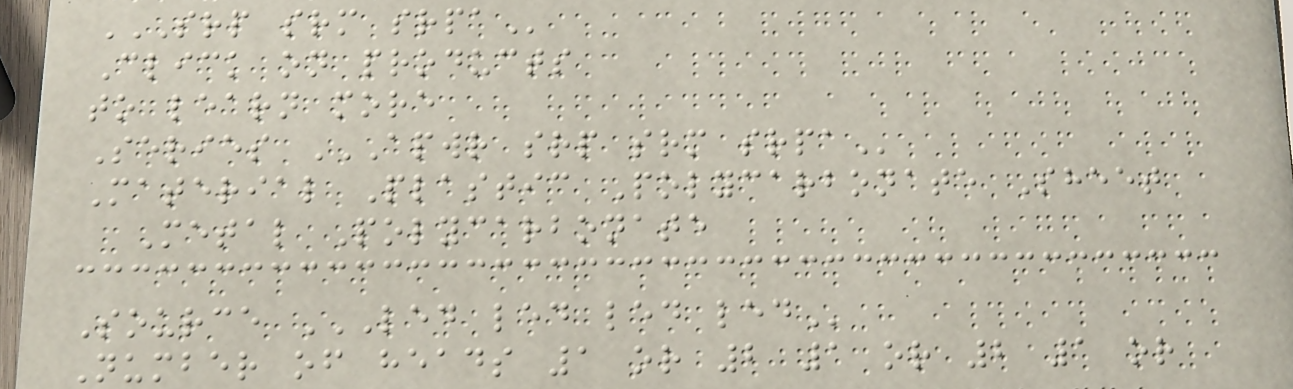SRP SRM SRPA
Click on products
to learn more
Series APWR SRP SRM SRPA
Material Plastic Polycarbonate Sheet
Metal Polycarbonate
Source LED LED LED LED
Number of heads 1 or 2 1 or 2 1 or
